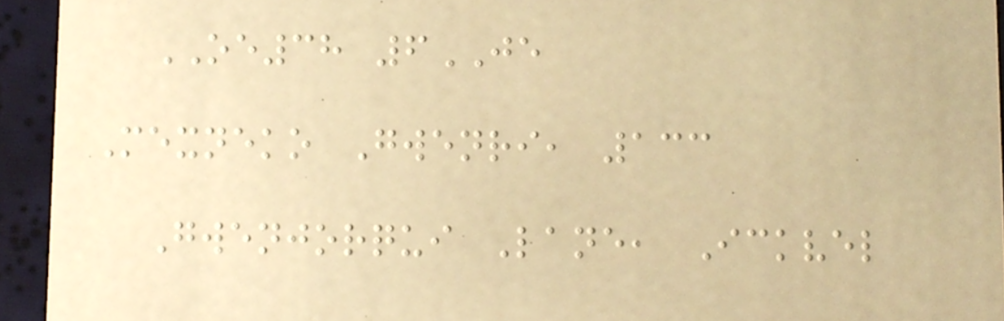OE38 6JE
Mexneko Gwenri, 133
Gwenjorqui Lane, Ickvel
